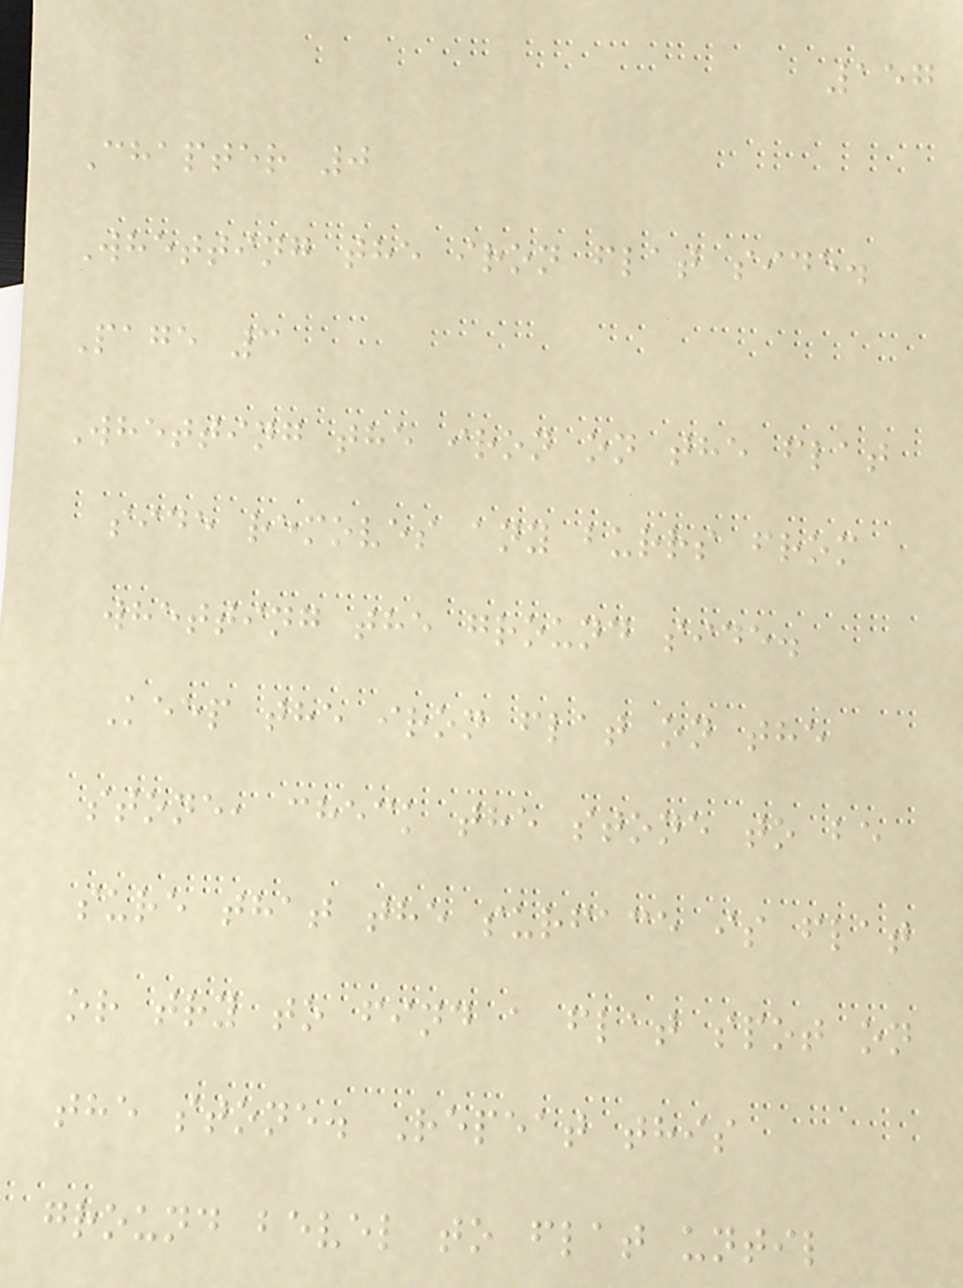157
Chapter 0
Whetting the iron flat side.
Page 3
Whetting the iron on the flat
side removes any burrs from
whetting the ground side.
Keep the iron flat on the
stone, check the stone to be
sure that the surface is flat
or try to find a flat spot on
the stone. Repeat this
ground bevel to flat until
